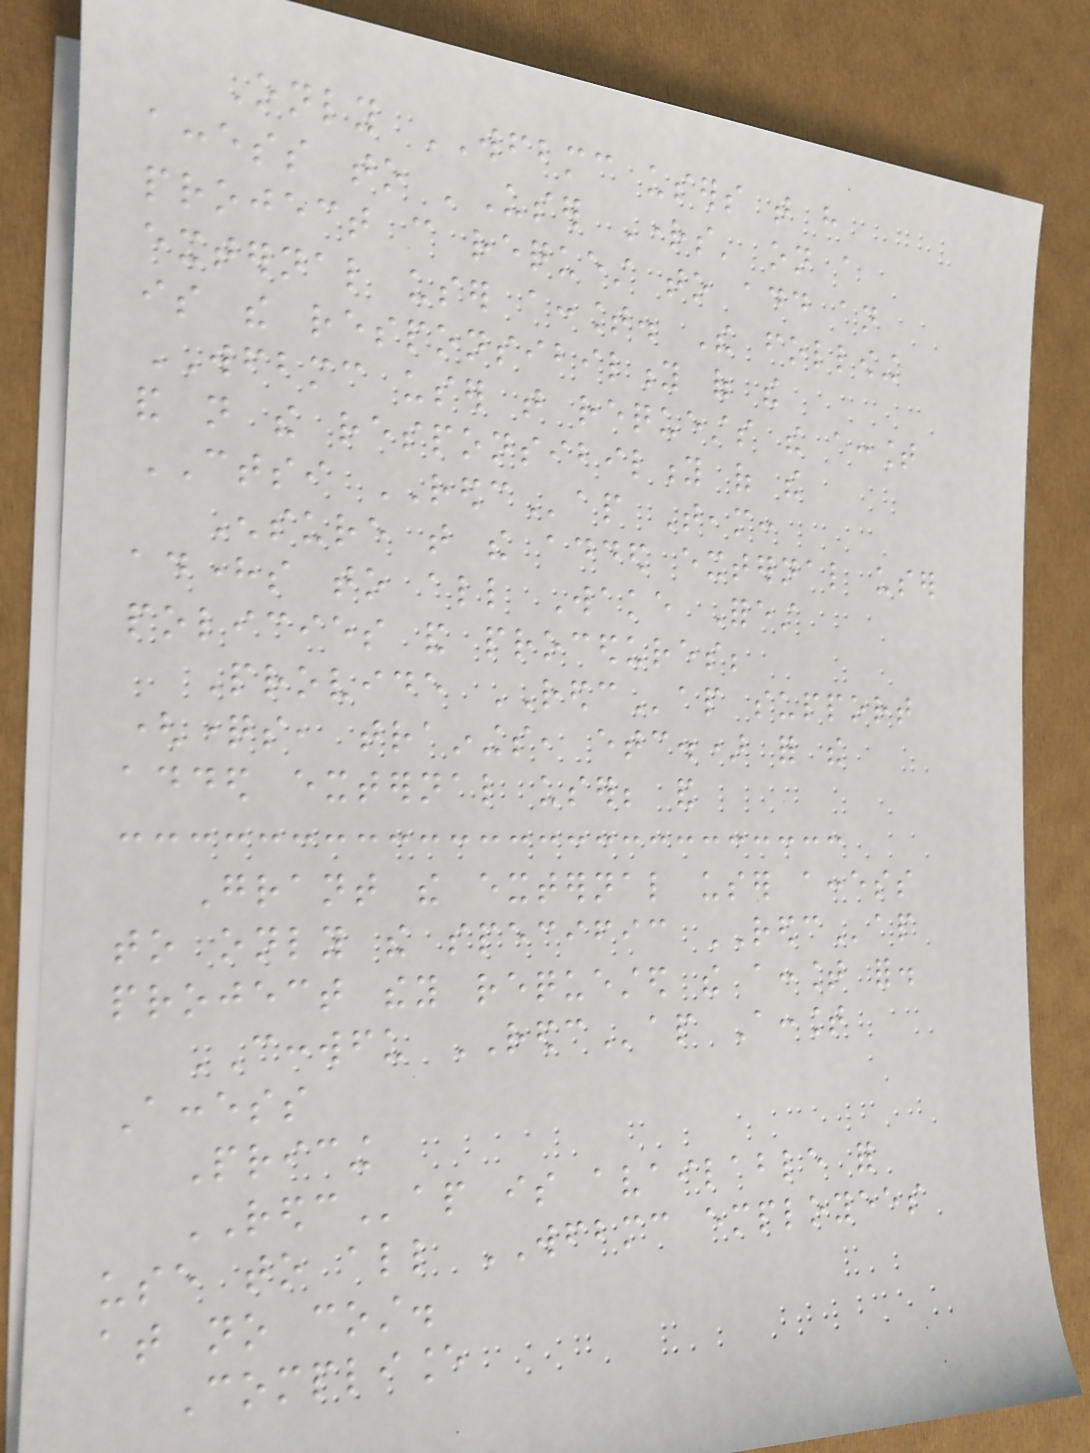Only WFBMC users that have
access to 'User Rights' on a
project can request to add an
external user account. The following
is the responsibility of the
WFBMC user that requests the account
and not the responsibility of the
CTSI REDCap Team:
Ensure that the added external user
adheres to all Wake Forest
policies and procedures;
Provide REDCap support
(questions, trainings, etc.) for the
added external user; and
Grant the external user access
to only the specific REDCap
project they requested the account for.
CCCWFU REDCap Account
Access
Pricing
REDCap is available for
use to all WFBMC employees
at no cost.
Compliance
